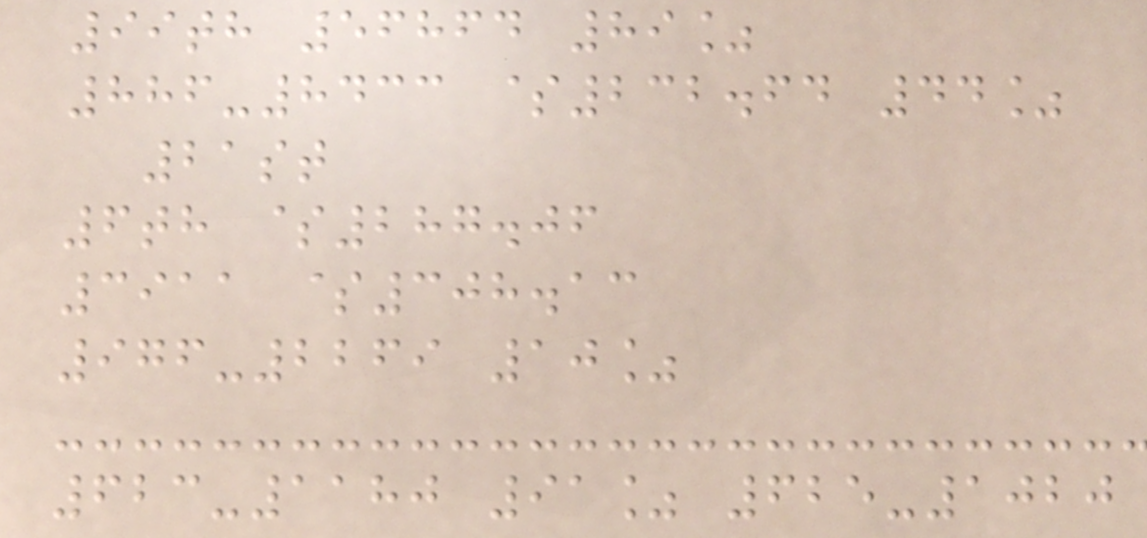99th 56864 89%
886-8433 $232.64 44%
21st
6th $287.06
3911 $308.13
976-2269 10%
623-1180 91% 625-1020
